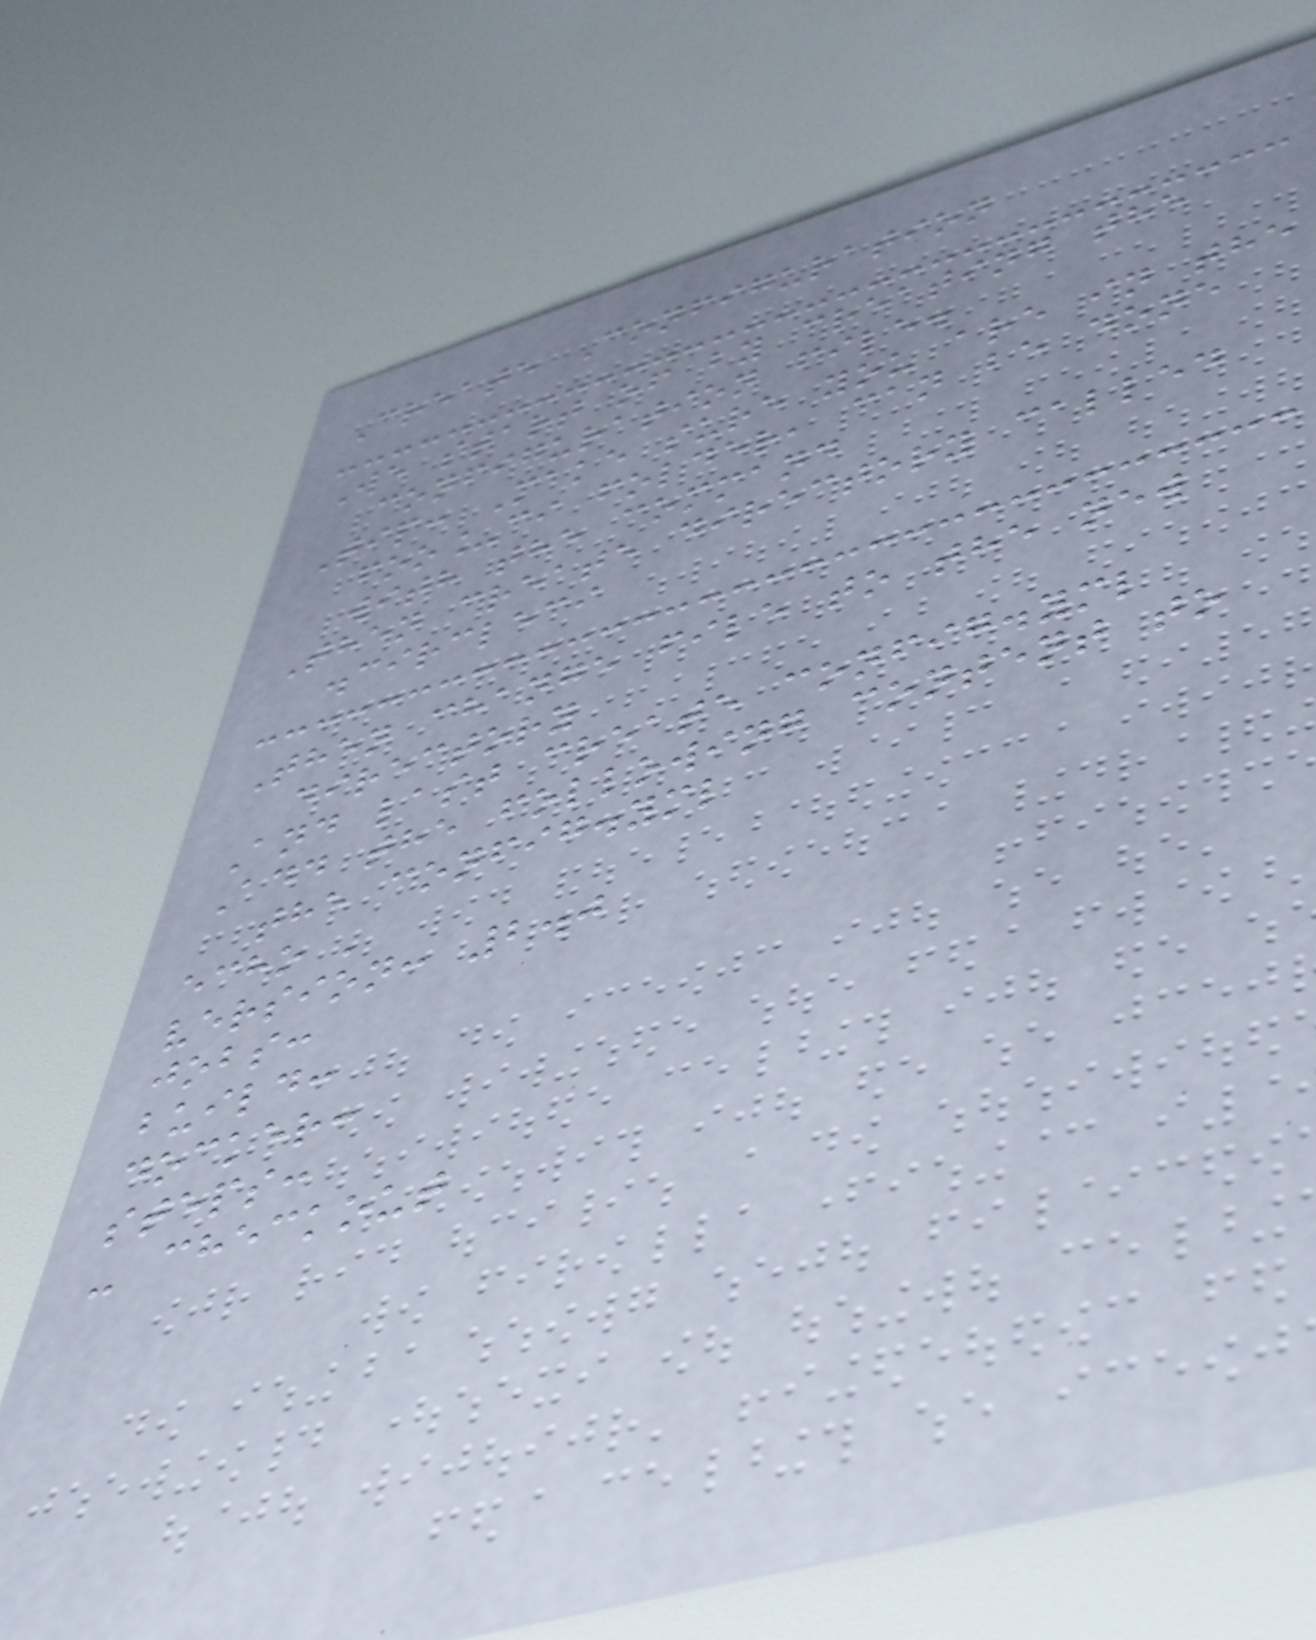Create Configuration
We start of by creating the
configuration file.
Tip: Make sure you are in the
foo_ci folder, can be done
with the command
Then create directory called
.circleci
Then change file to the new
directory
And last create config.yml
Add the following content to
the config.yml
echo '
version: 2.0
jobs:
build:
docker:
steps:
- checkout
